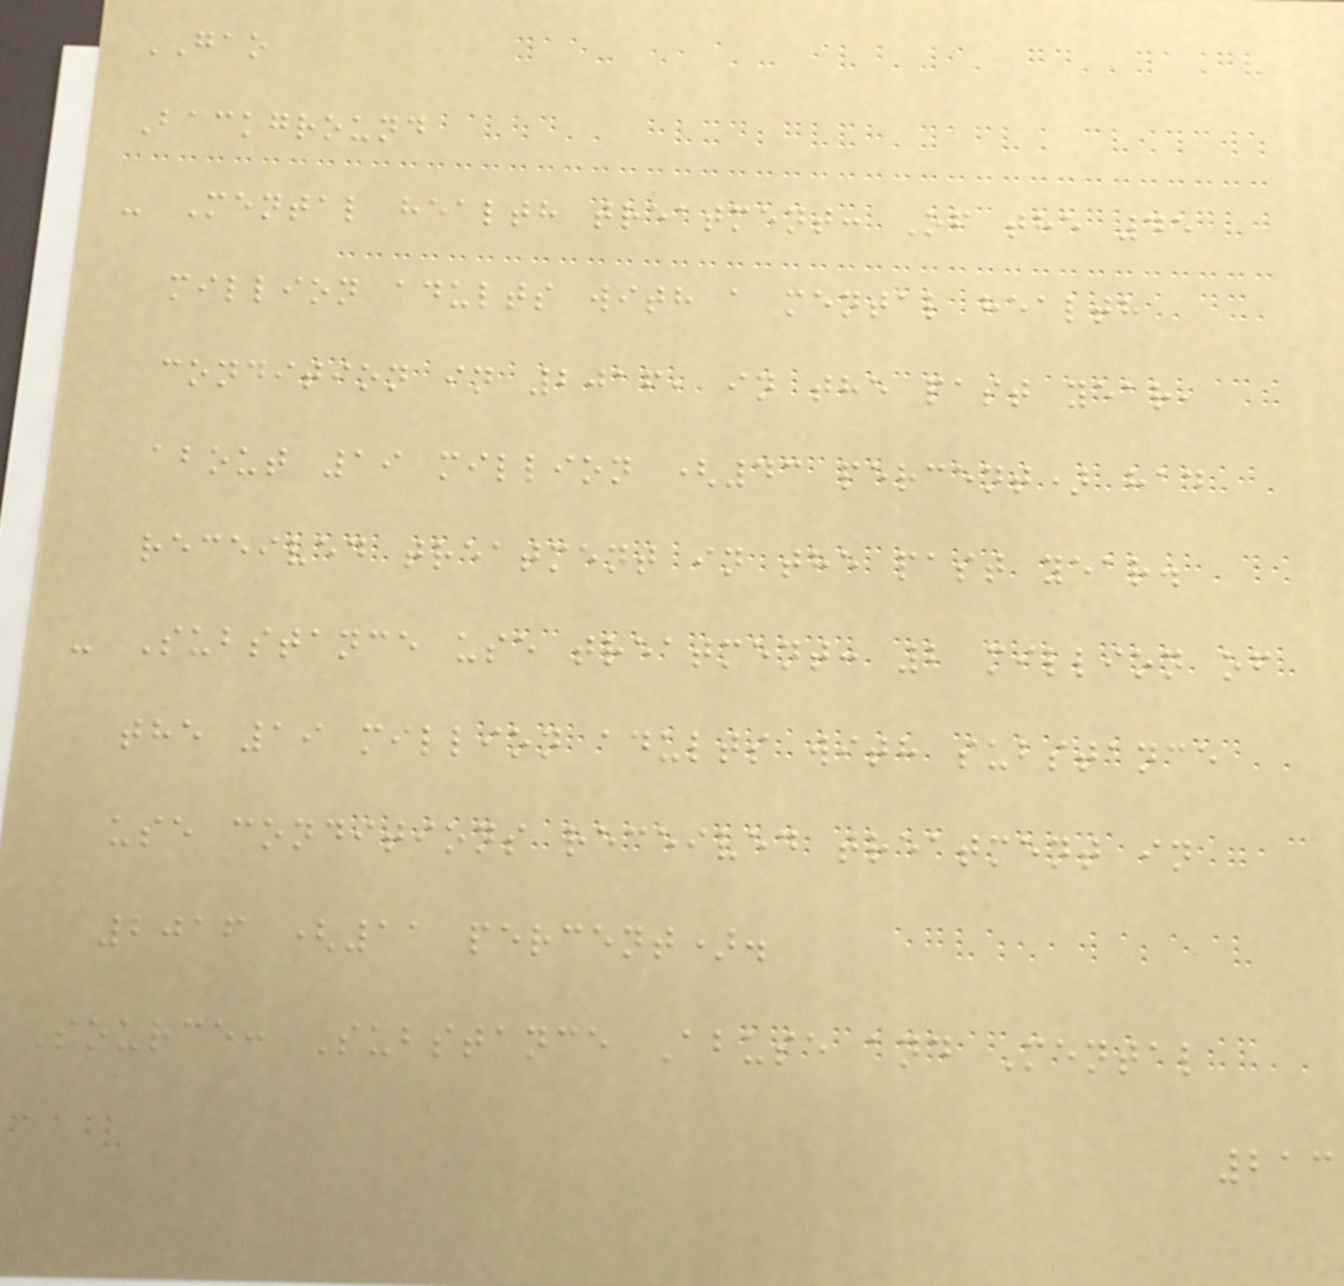GAO
Background
- Mental health treatment: Of the 45
million adults with a mental health
condition in 2016, in the past year,
about 19 million (43 percent) had
received treatment in the past year.
- Substance use treatment: 2 million of
the 19 million adults with substance
use conditions received treatment in
2016 (11 percent).
Source: Substance Abuse and Mental
213
